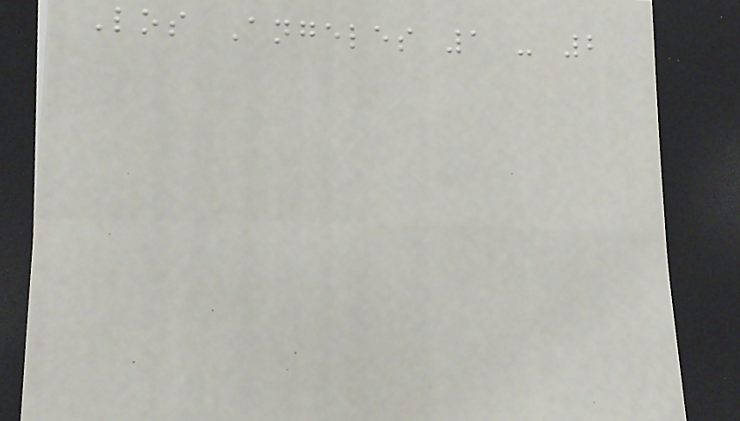Los Angeles 1 - 2
